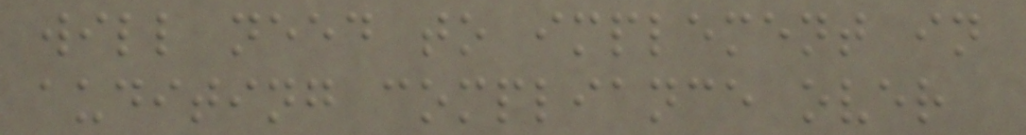will need to implement in
auditing compliance over
